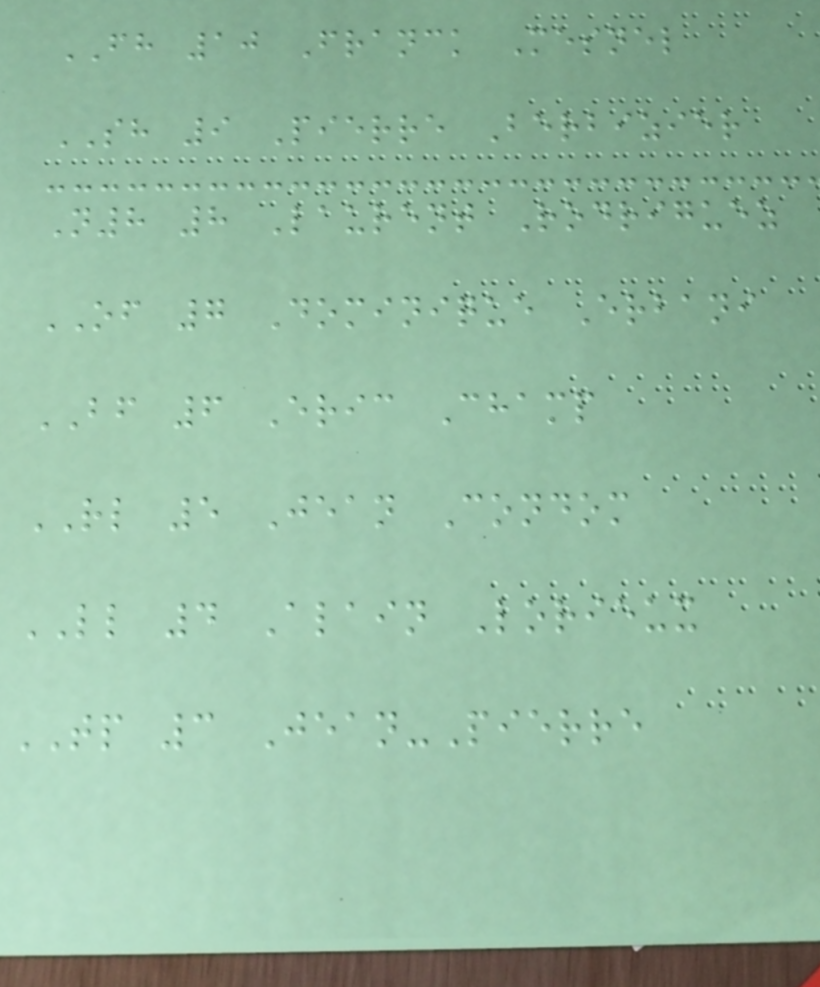FH 10 Franck Mesnel
SH 9 Pierre Berbizier
N8 8 Laurent Rodriguez
OF 7 Dominique Erbani
BF 6 Eric Champ
RL 5 Jean Condom
LL 4 Alain Lorieux
TP 3 Jean-Pierre
